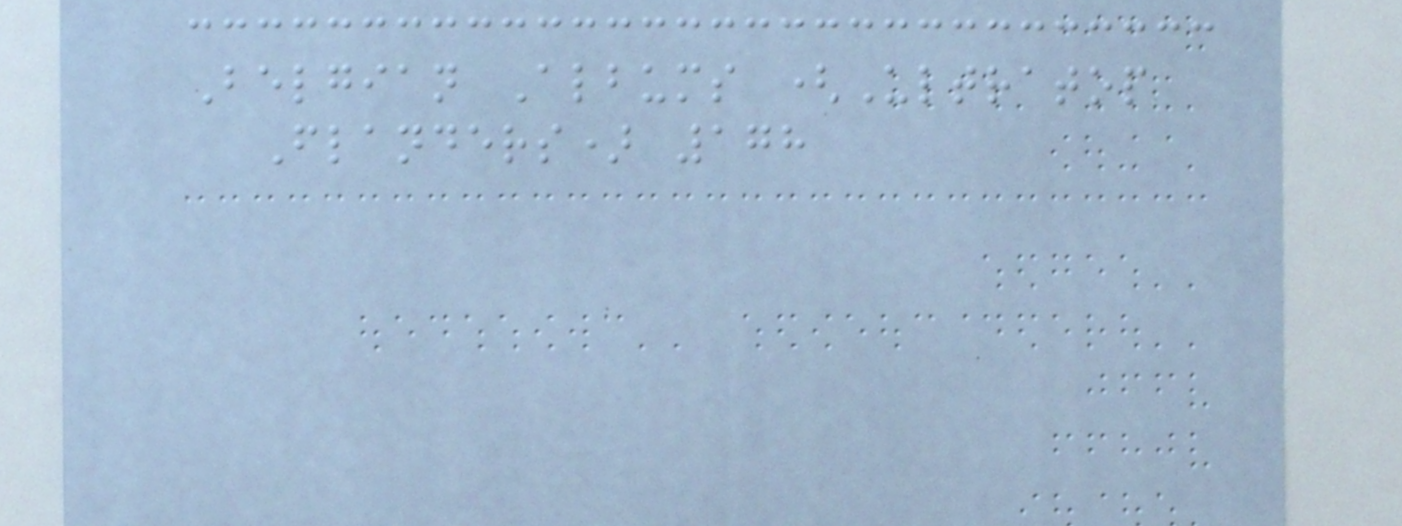Belgian Albums (Ultratop
Flanders) 178
